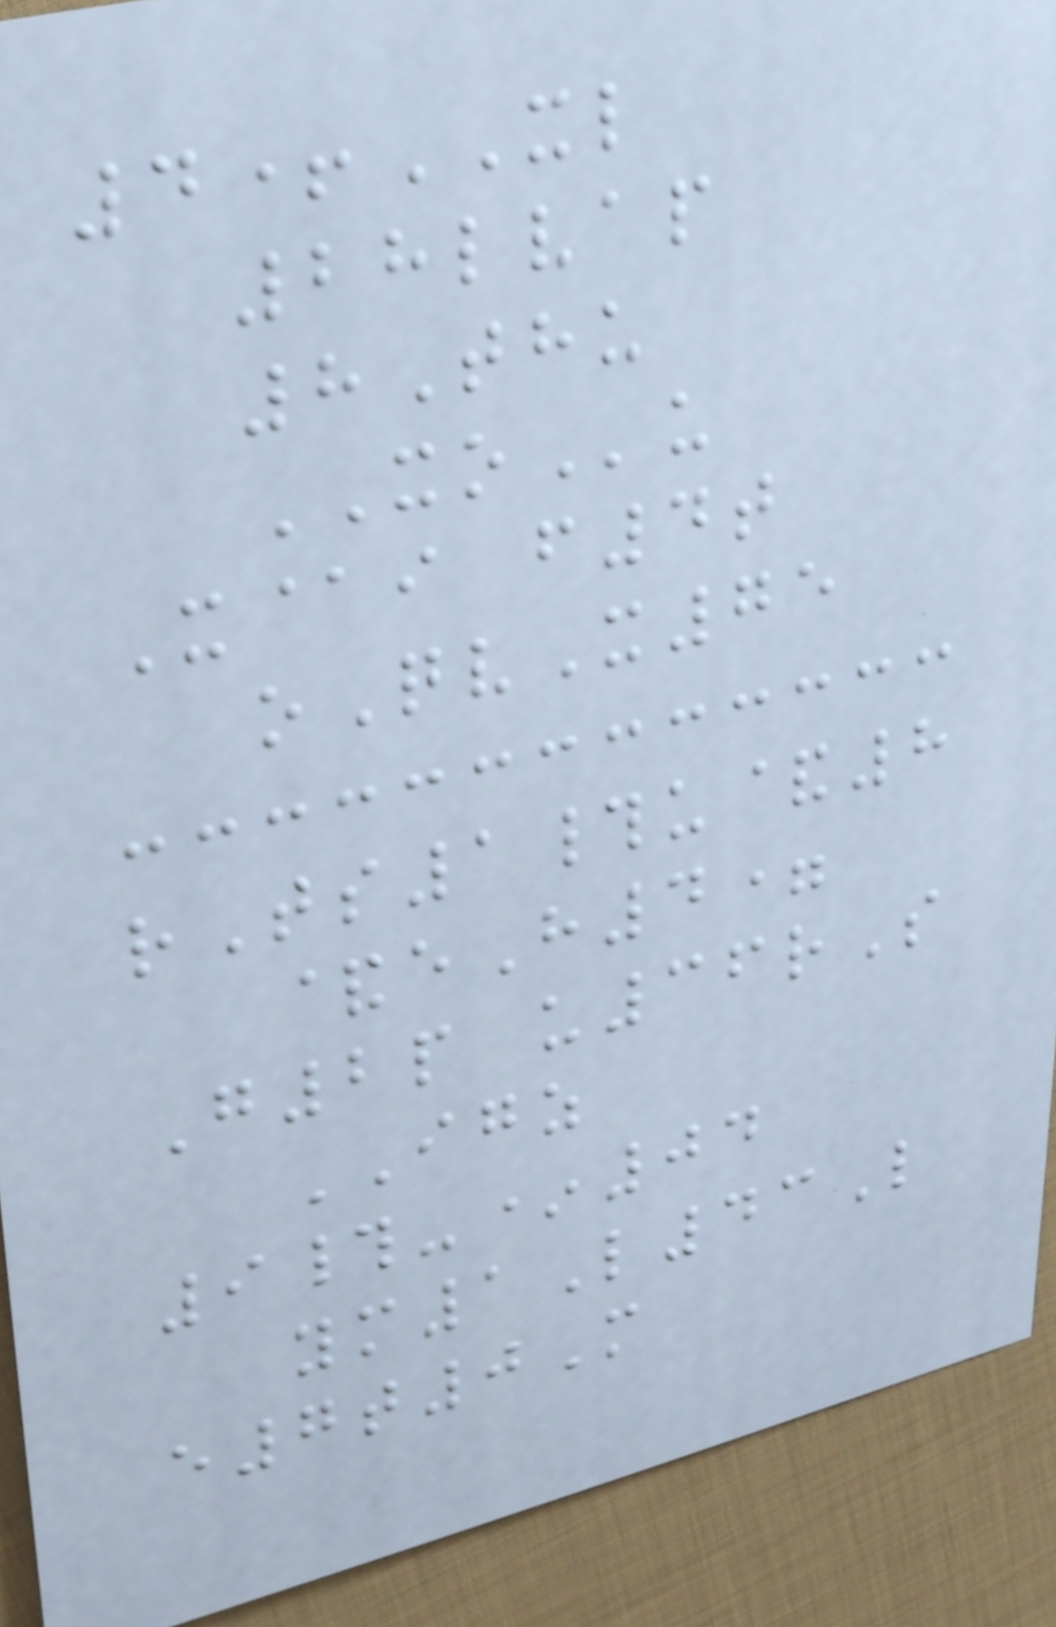4+XL
28lvap
8Thu
XOu
X@i f4t
oQvX75
rTs1#u&8
&eH4=
G2p u36rS
IGZ
9#-*04
ym1L43L
e7t0M
